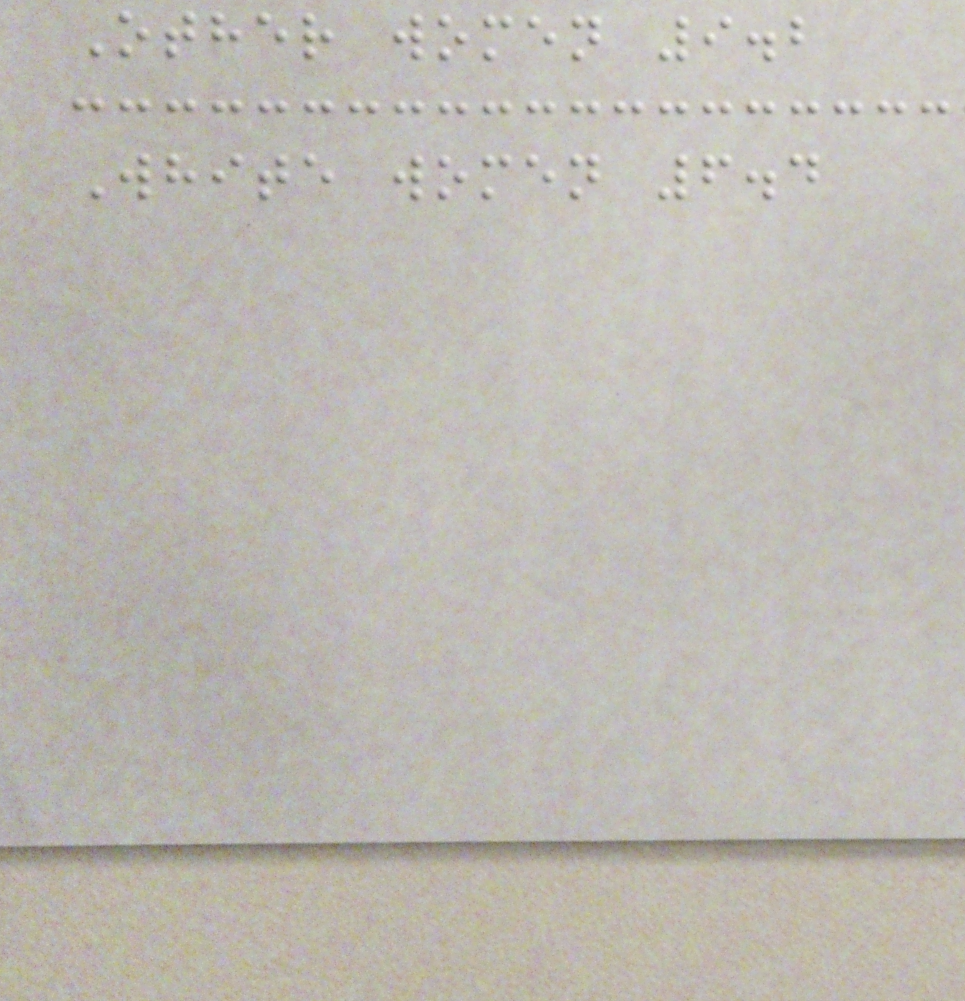Other women 9.2
White women 6.4
